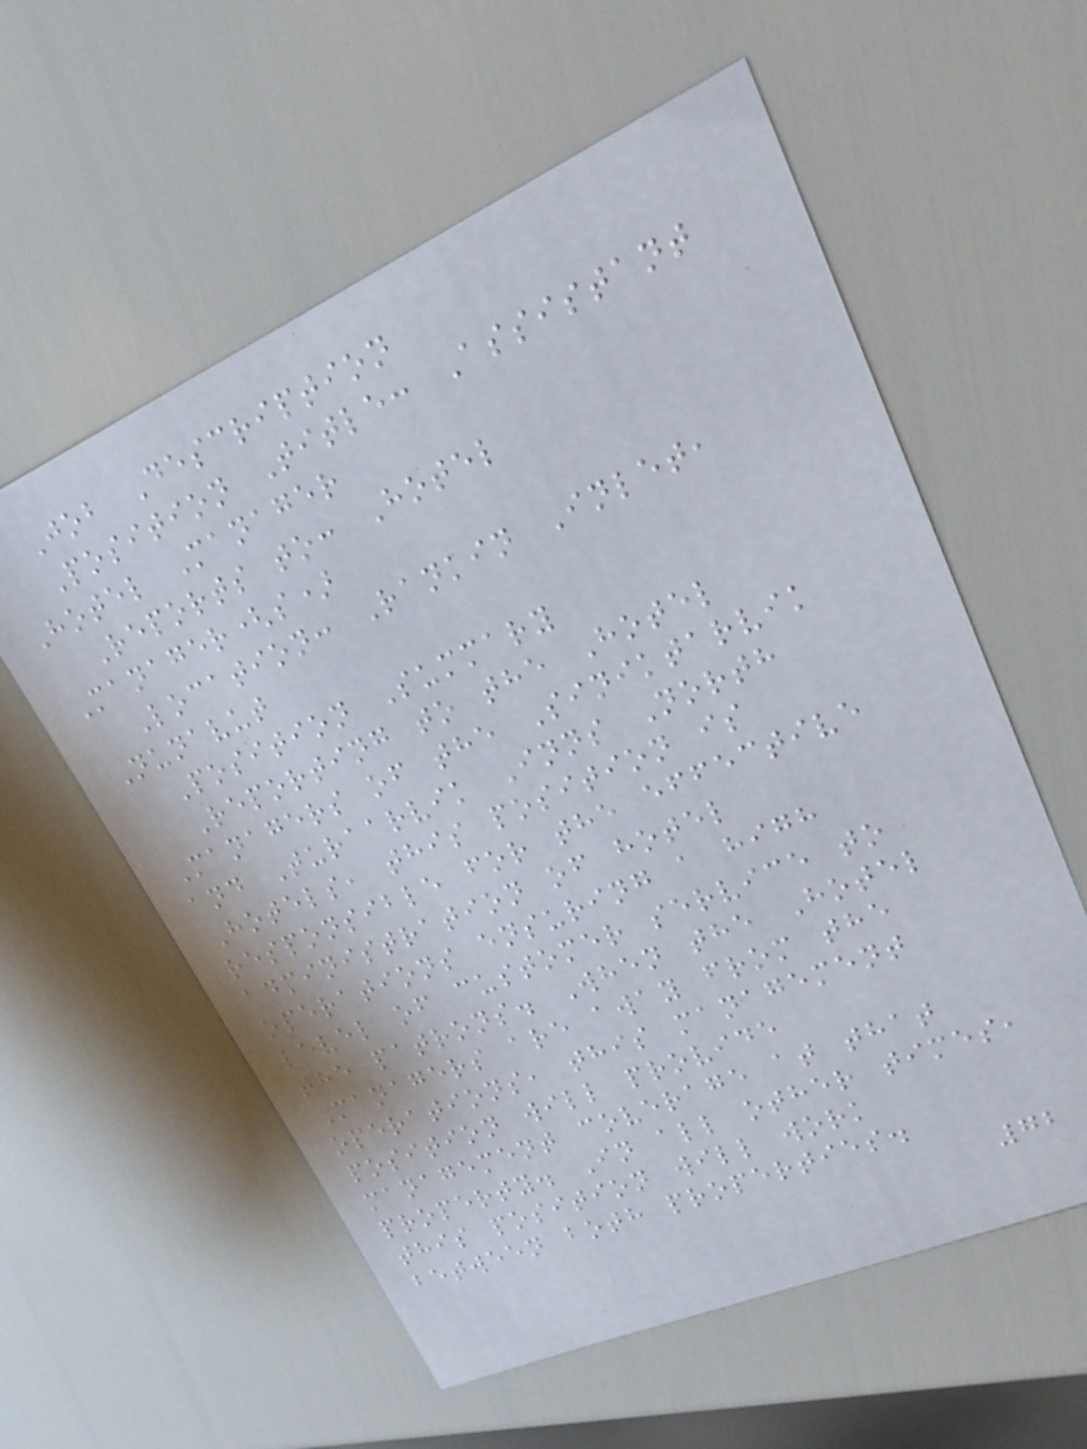Job Description
Position Title: Assistant
Hotel Manager
Reports to: Hotel
Manager(s)
Location: Rankin Inlet,
Nunavut
Position Summary
Reporting to the Hotel
Managers of the Siniktarvik
and Turaarvik Inns North
Hotels, this position is
responsible for the effective
administration of hotel
operations ensuring a high
level of customer service to
the patrons. When the Hotel
Managers are away from the
operations, this management
position will provide
management coverage at that
property. In all other times,
this position will work
between both properties.
72
